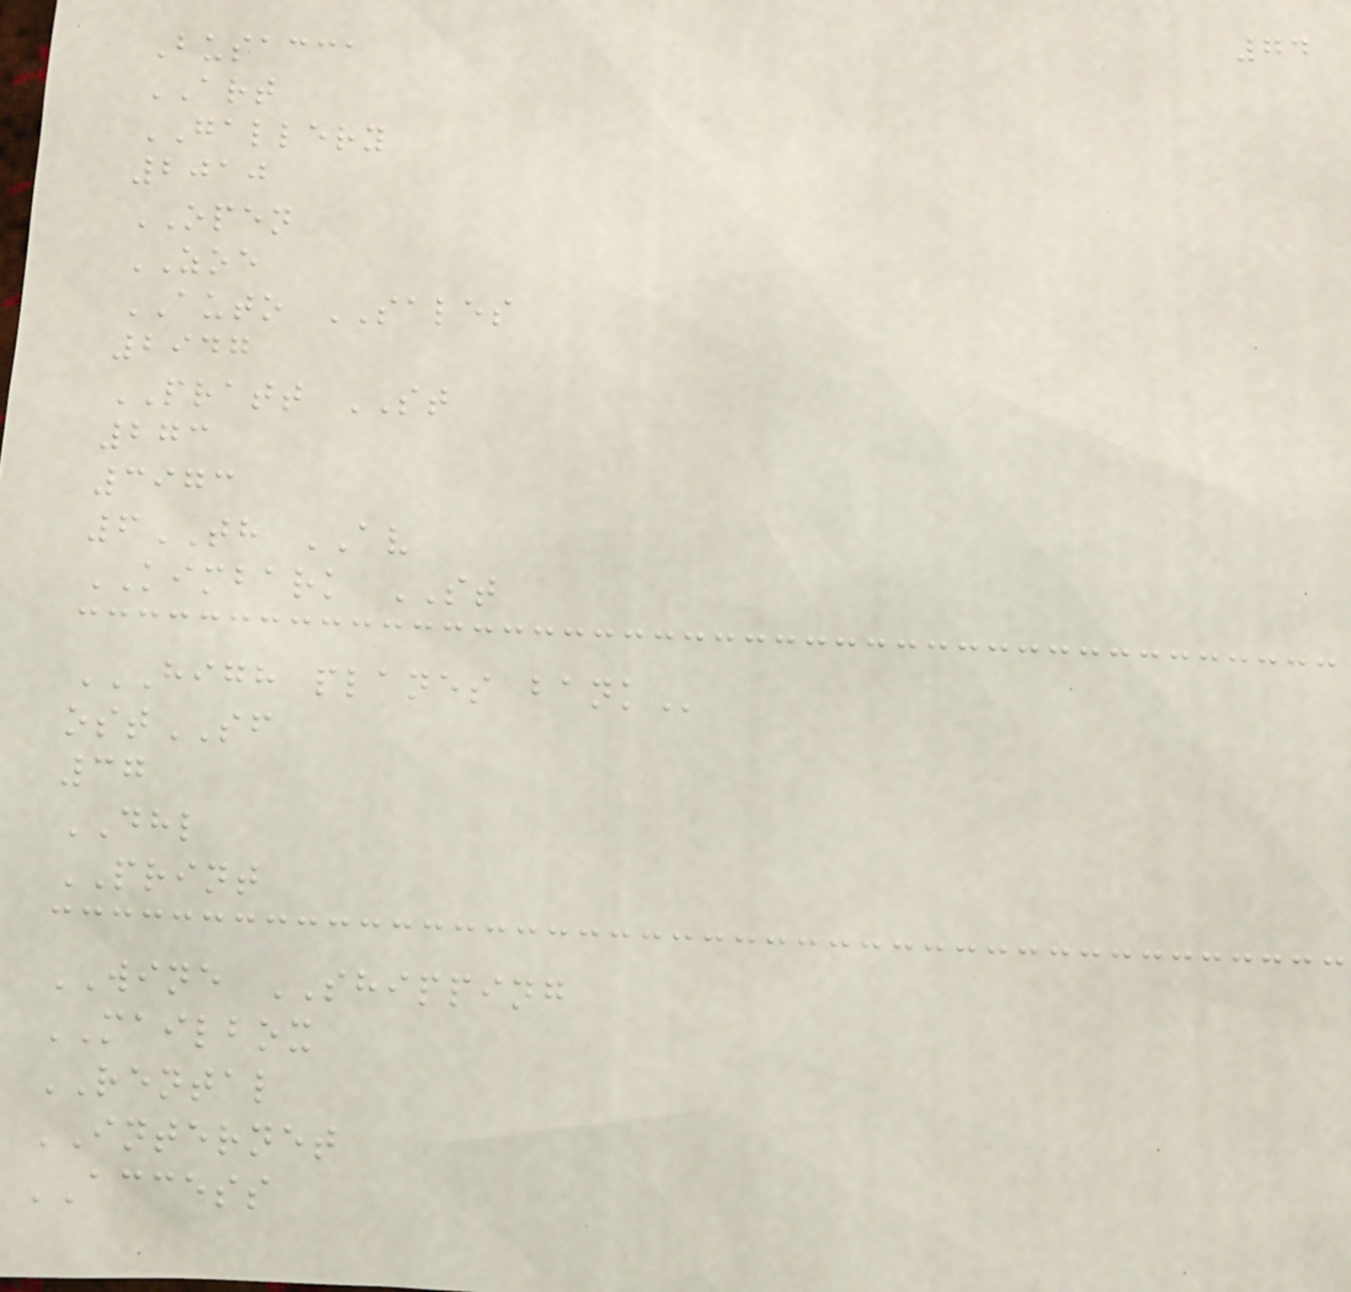74
Busacca
ART
GALLERY
2010
OPEN
ZOE
AUTO SALES
2947
PRATT ST
273
3973
6TH AV
KIMBARK ST
HIGH PLANES BANK
ostSF
37
DHL
PRINT
WINE SHIPPING
MAILBOX
RENTAL
INTERNET
ACCESS
